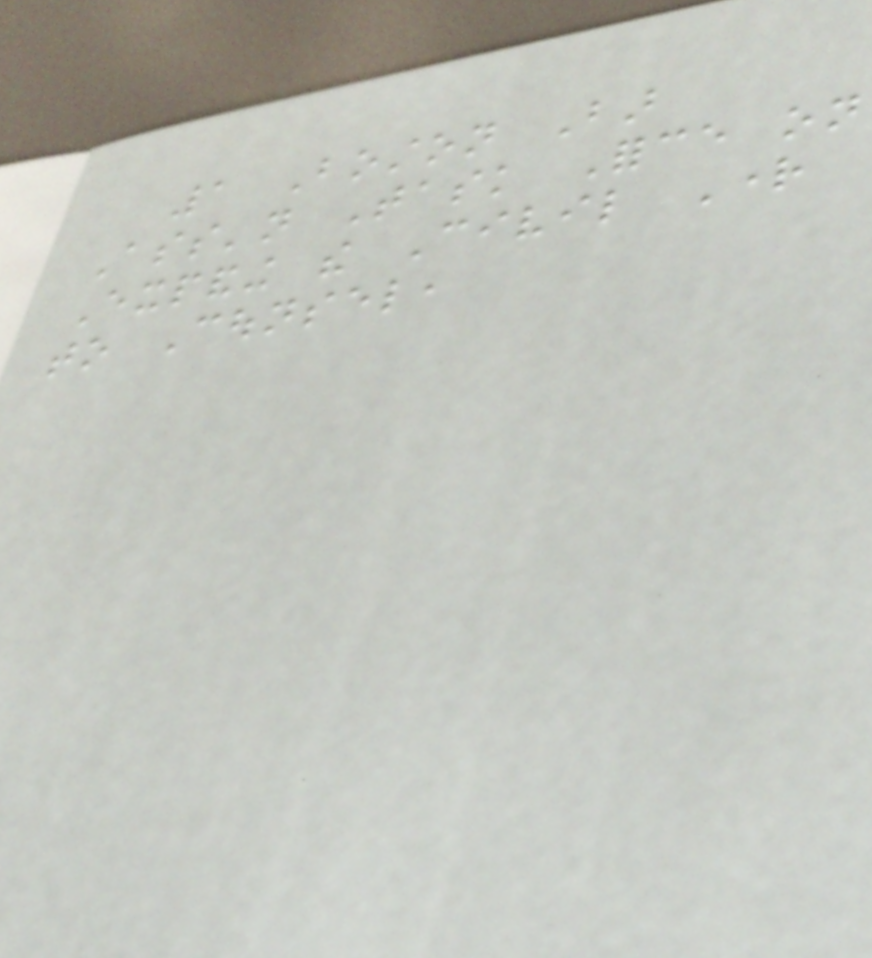1 Boston Bar
Ass'n Task Force on
Expanding the Civil Right
to Counsel,
